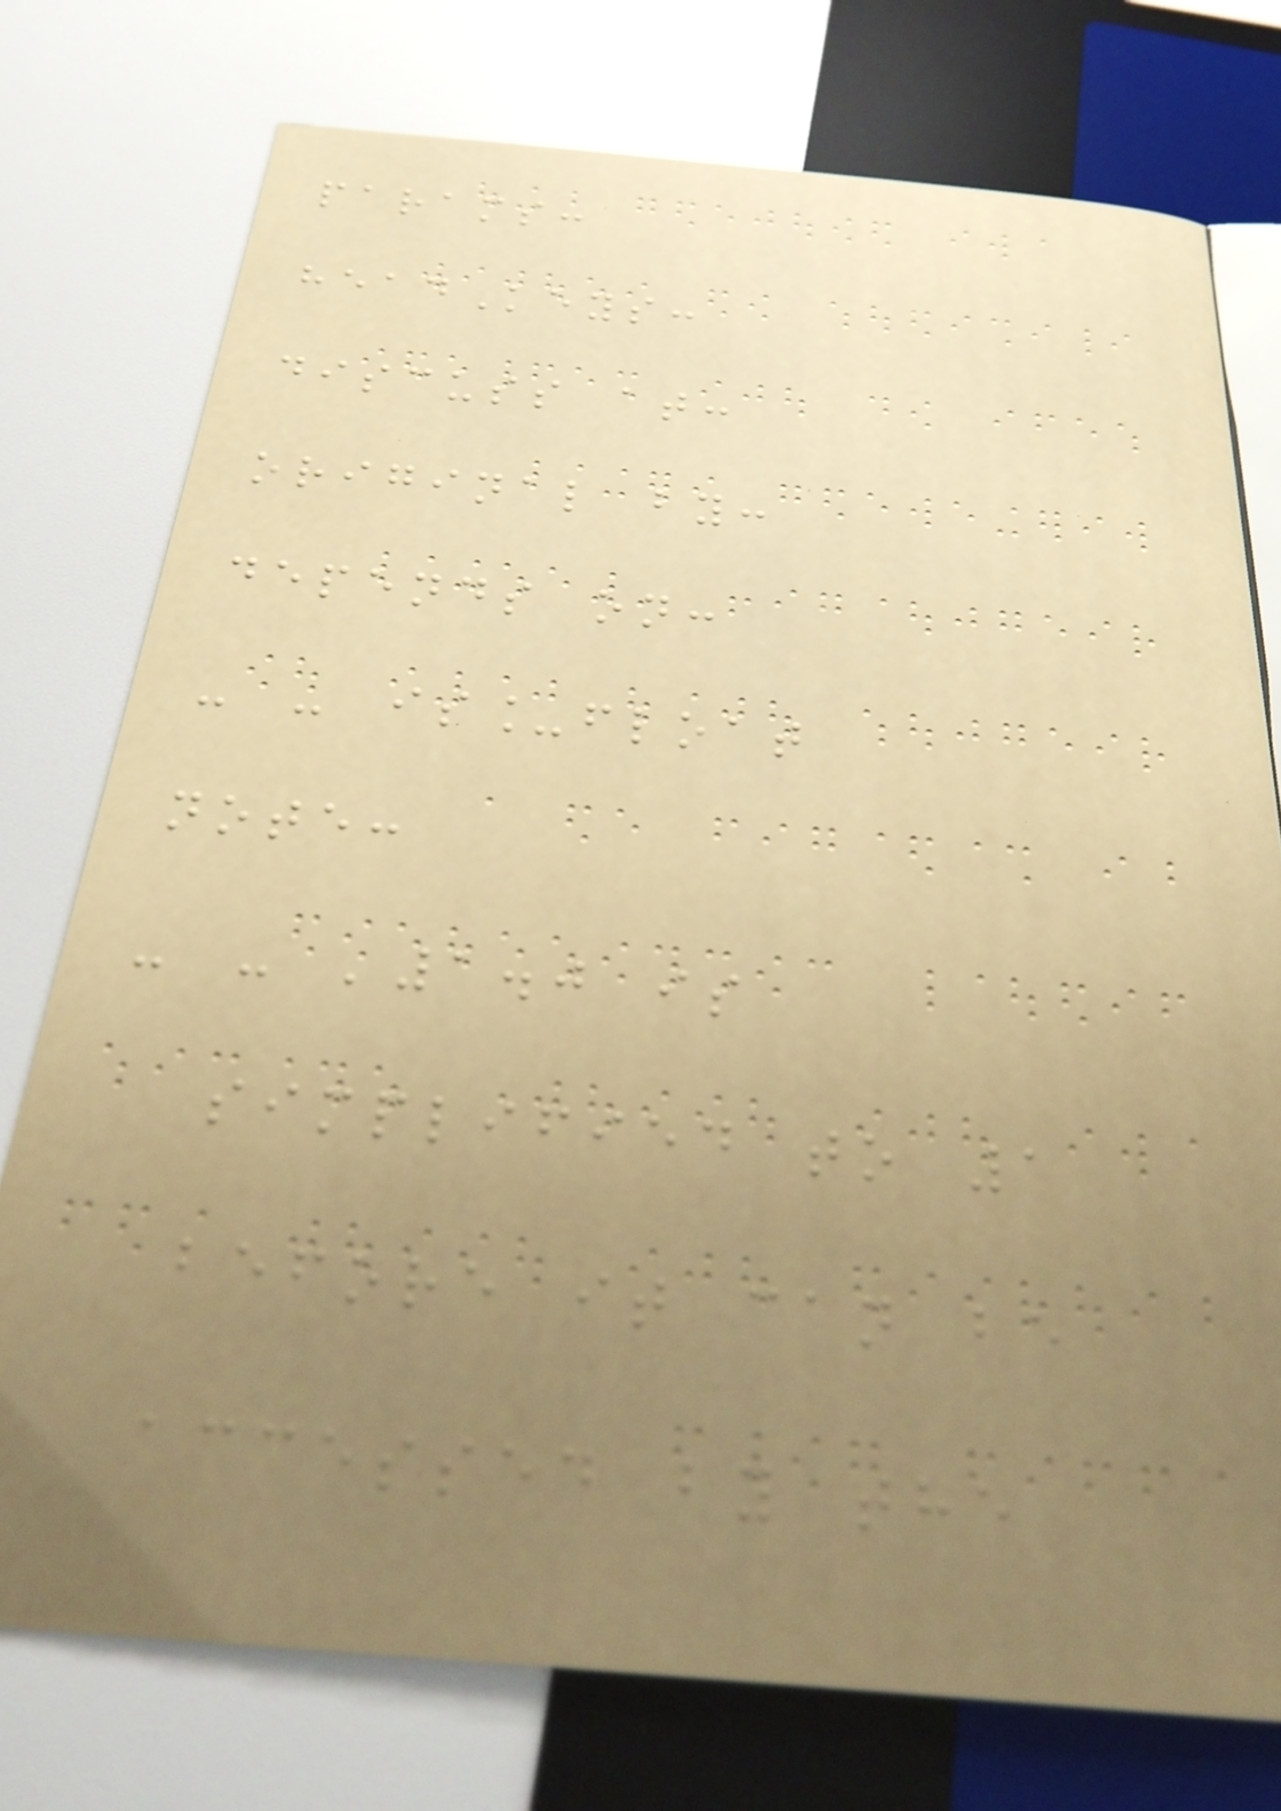params:
headKeys:
discuss at:
original by:
depends on:
- - is_float
note:
- - '1.0 is
simplified to 1
before it can be
accessed by the
